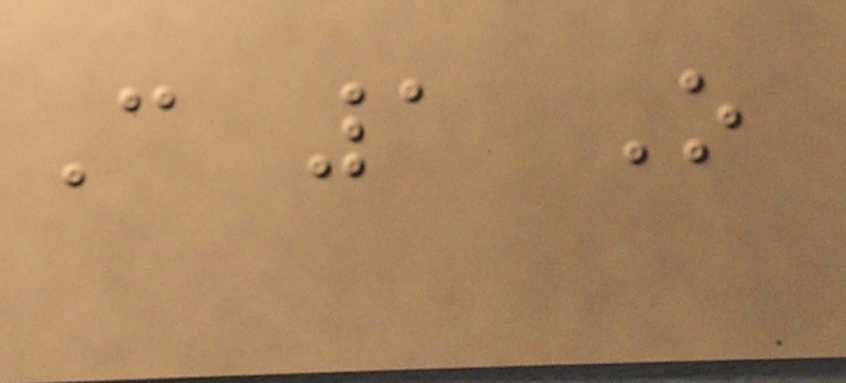C 1 O
